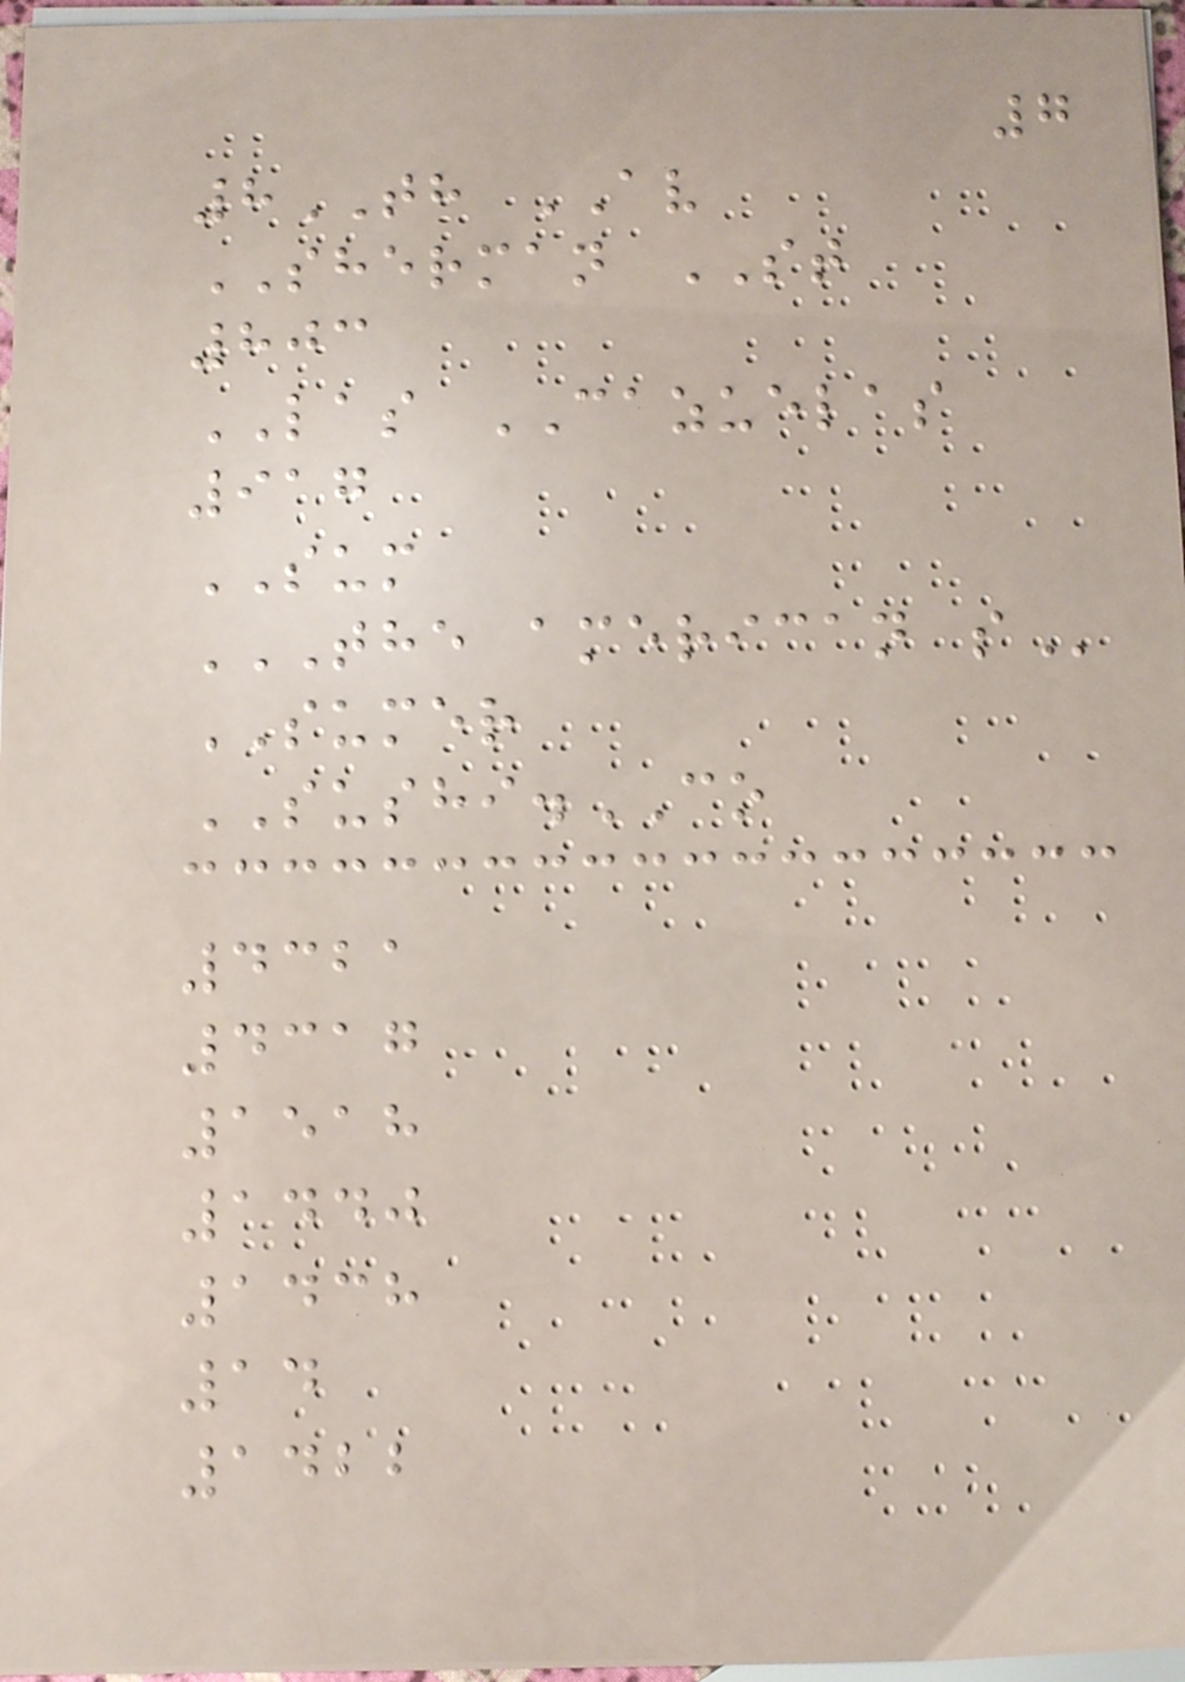7
8TH AV
SHERMAN ST
803
LAS CAZUELAS
917
SUM
THE AMERICAN S
SUMER
SUSHI.CO
4321
4317
1518
1440
1438
14
1422
